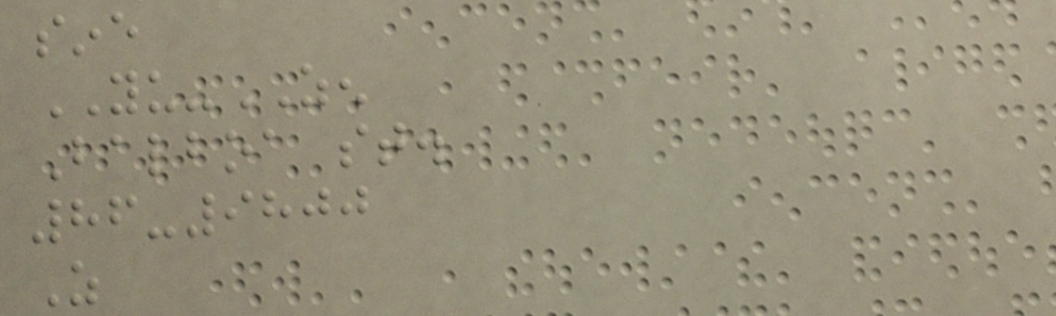sine
YU-ZEN
Balboa st.
86-9800
As
